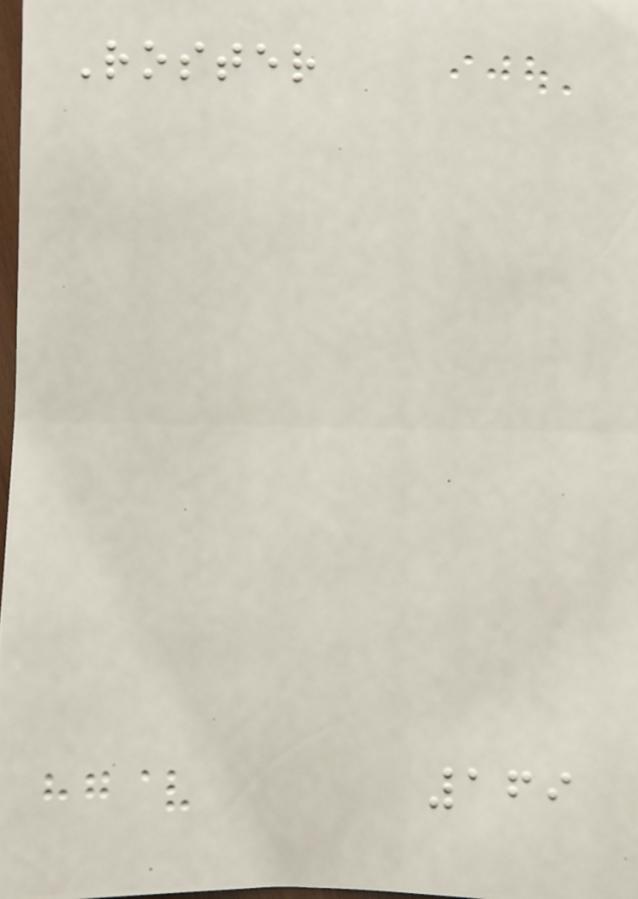Roster
169
